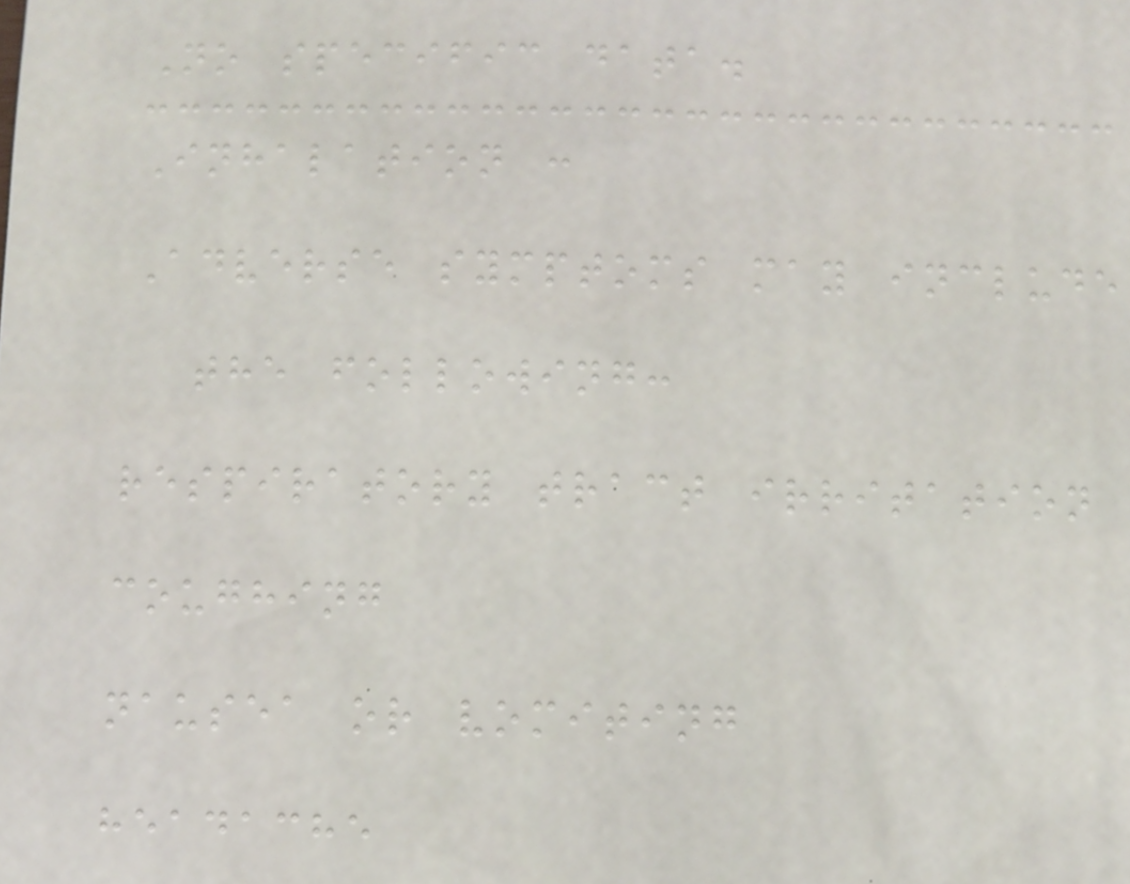No specific data.
Inhalation :
Adverse symptoms may include
the following:
respiratory tract irritation
coughing
nausea or vomiting
headache
